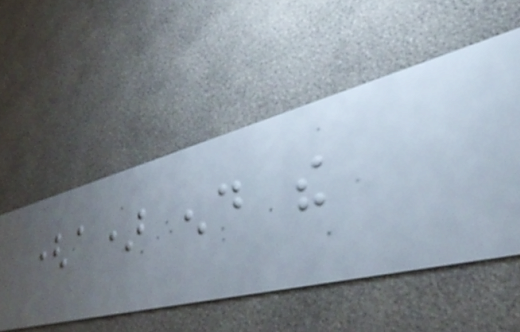(a) end the
